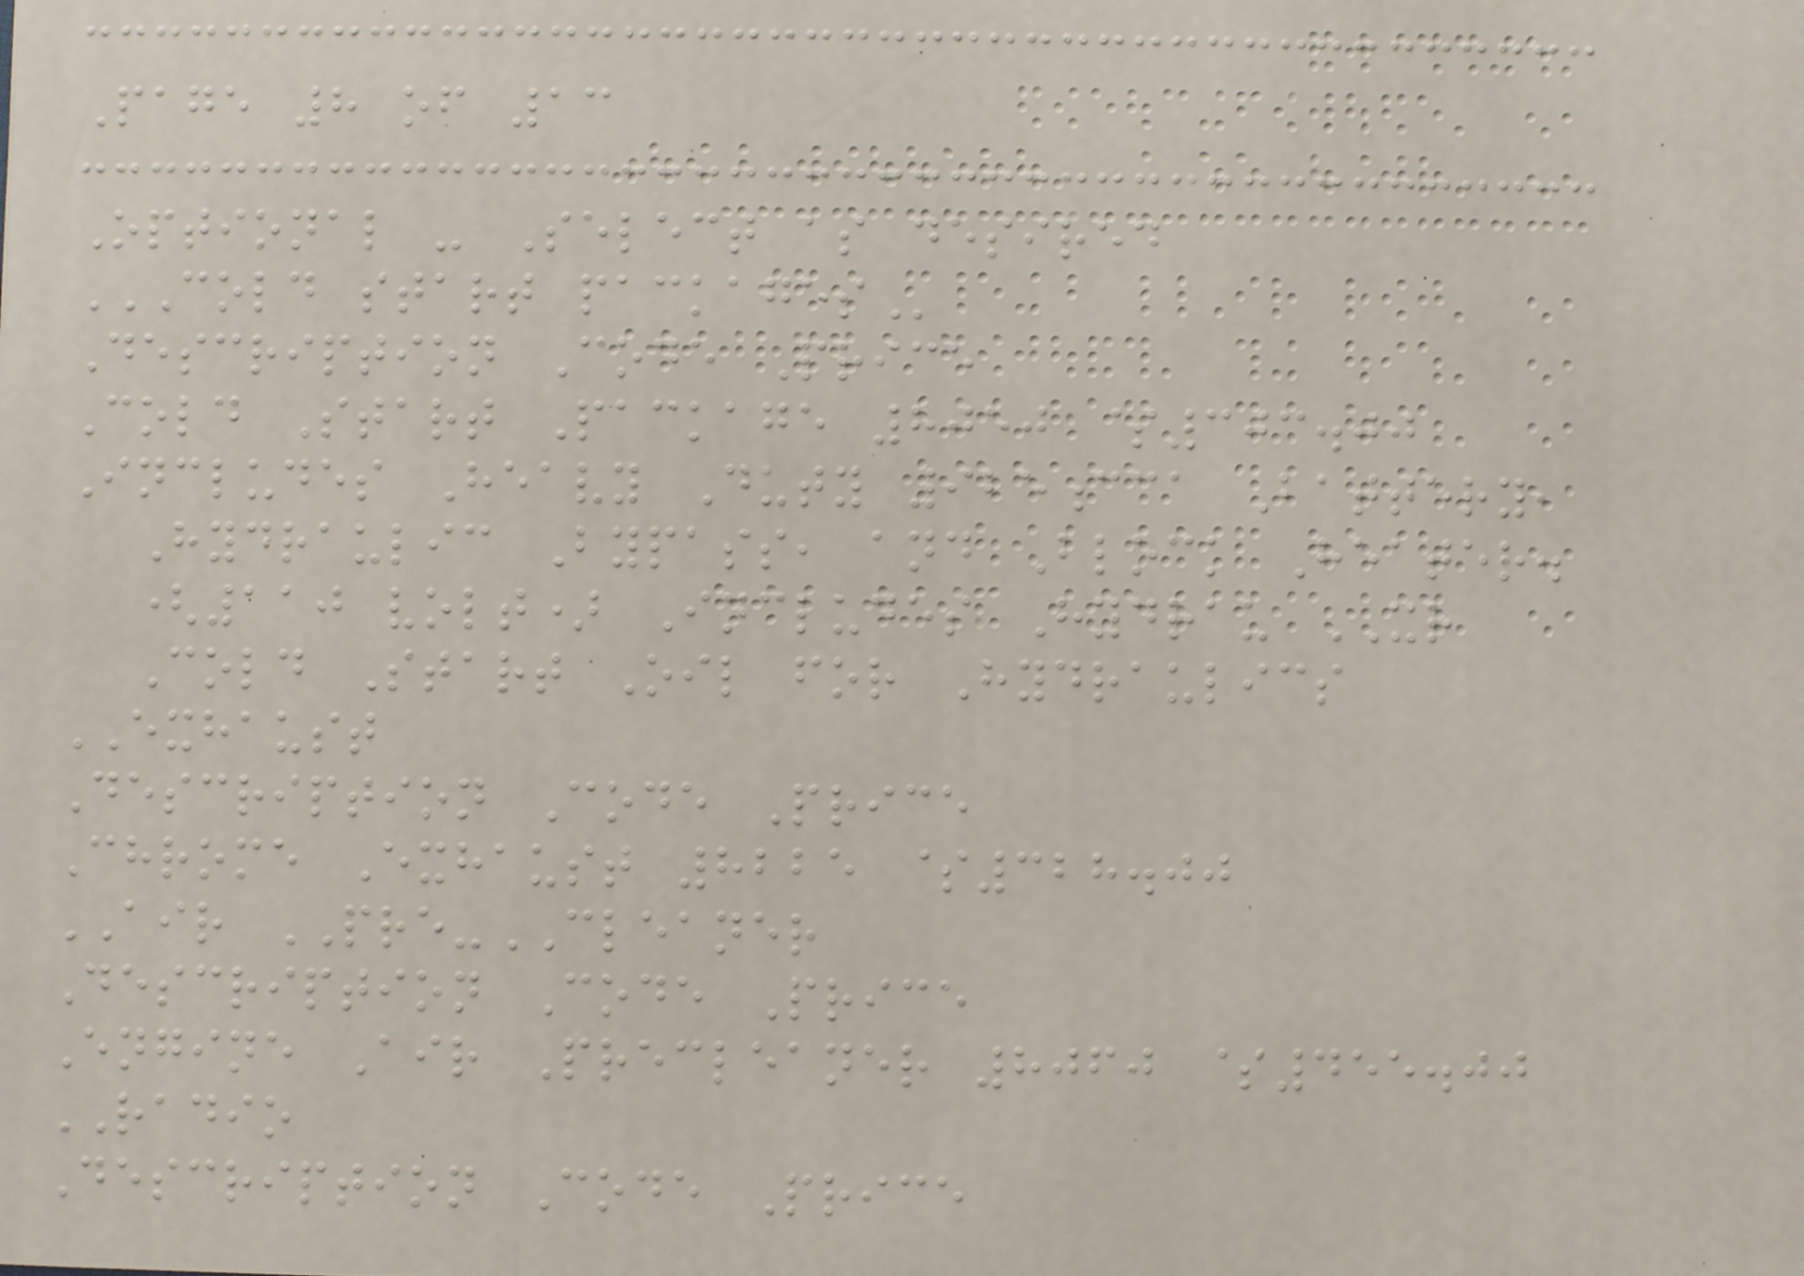Page 8 of 13
Optional - Select as desired
COLD START PACKAGES
Description Code Price
Cold Start Package 8050 $303.00
Includes Heavy Duty 925cca Battery,
Hydraulic Bypass, and Block Heater.
(110 volt) Includes Hydrau XR
Cold Start Oil for Hydraulics
EXHAUST
Description Code Price
Chrome Exhaust 8225 $328.00
AIR PRE-CLEANER
Description Code Price
Engine Air Precleaner 8060 $455.00
RADIO
Description Code Price
